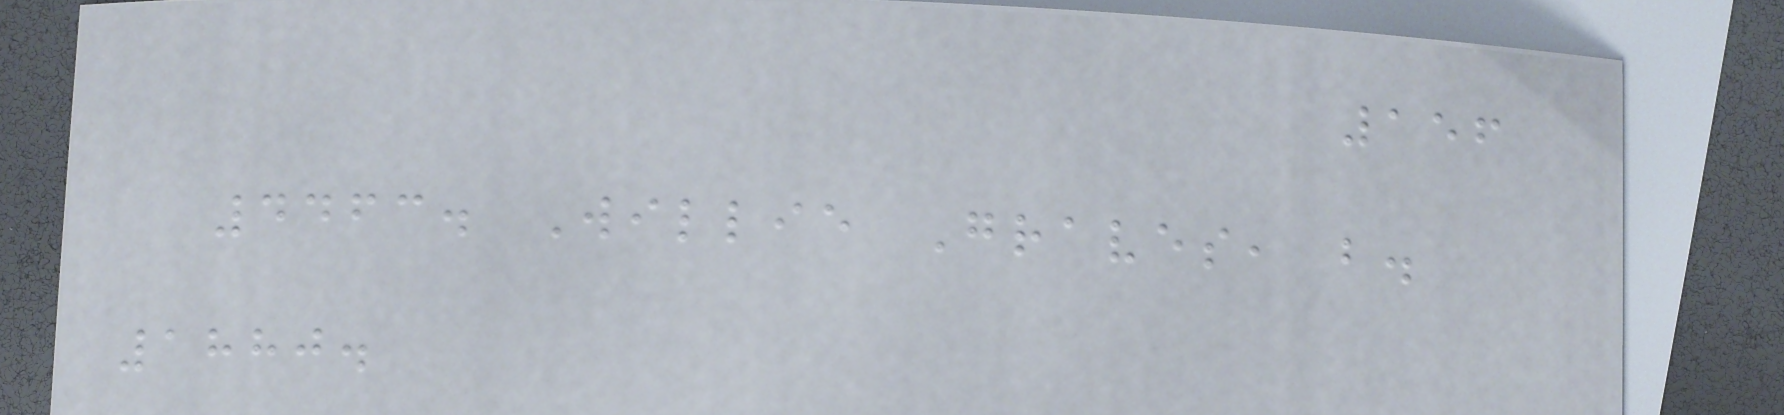156
4463. Willie Graves, b.
1880.
